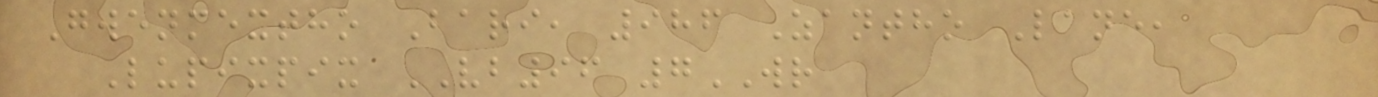Gwenmextho Bari, 986 Zantho Lane,
Lupixpix VB96 7WR
